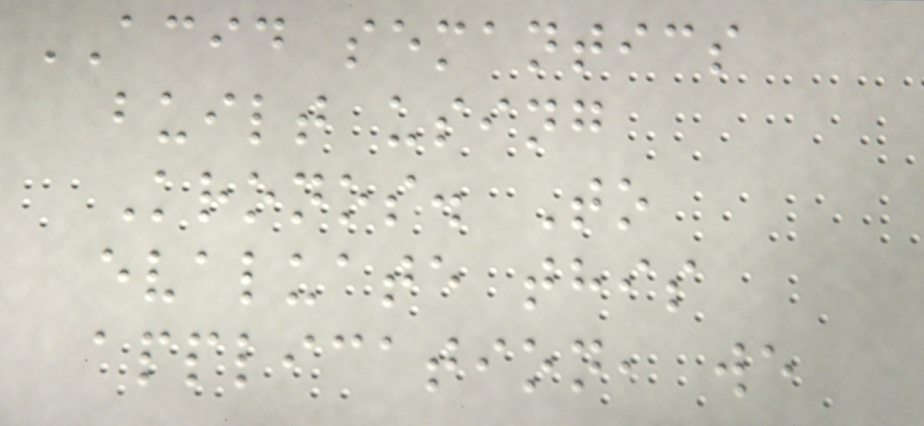ACID semantics
built using
Kronos. To
evaluate this
application, we
